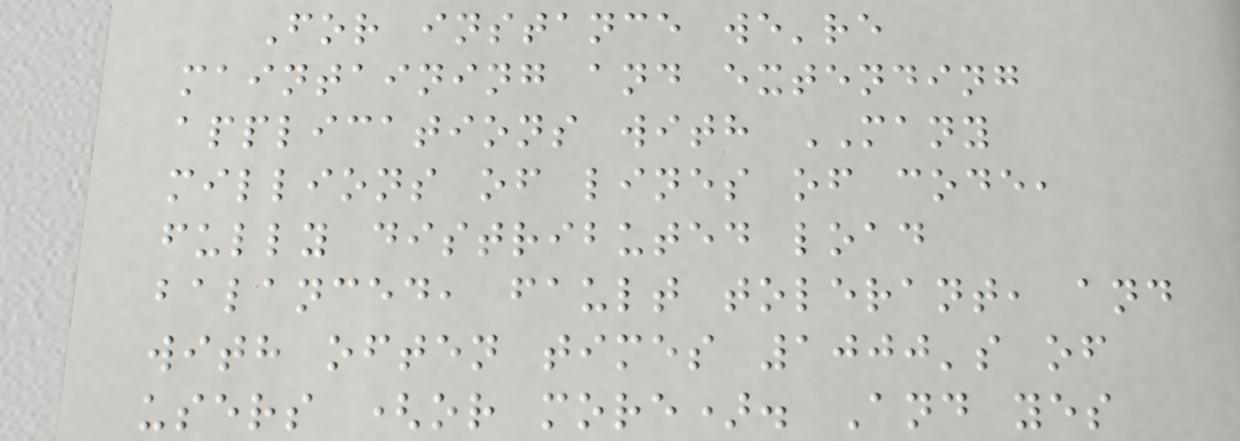For instance we're
maintaining and extending
applications with MANY
millions of lines of code,
fully distributed load
balanced, fault tolerant, and
with often times 1000's of
users (or more). And yes
